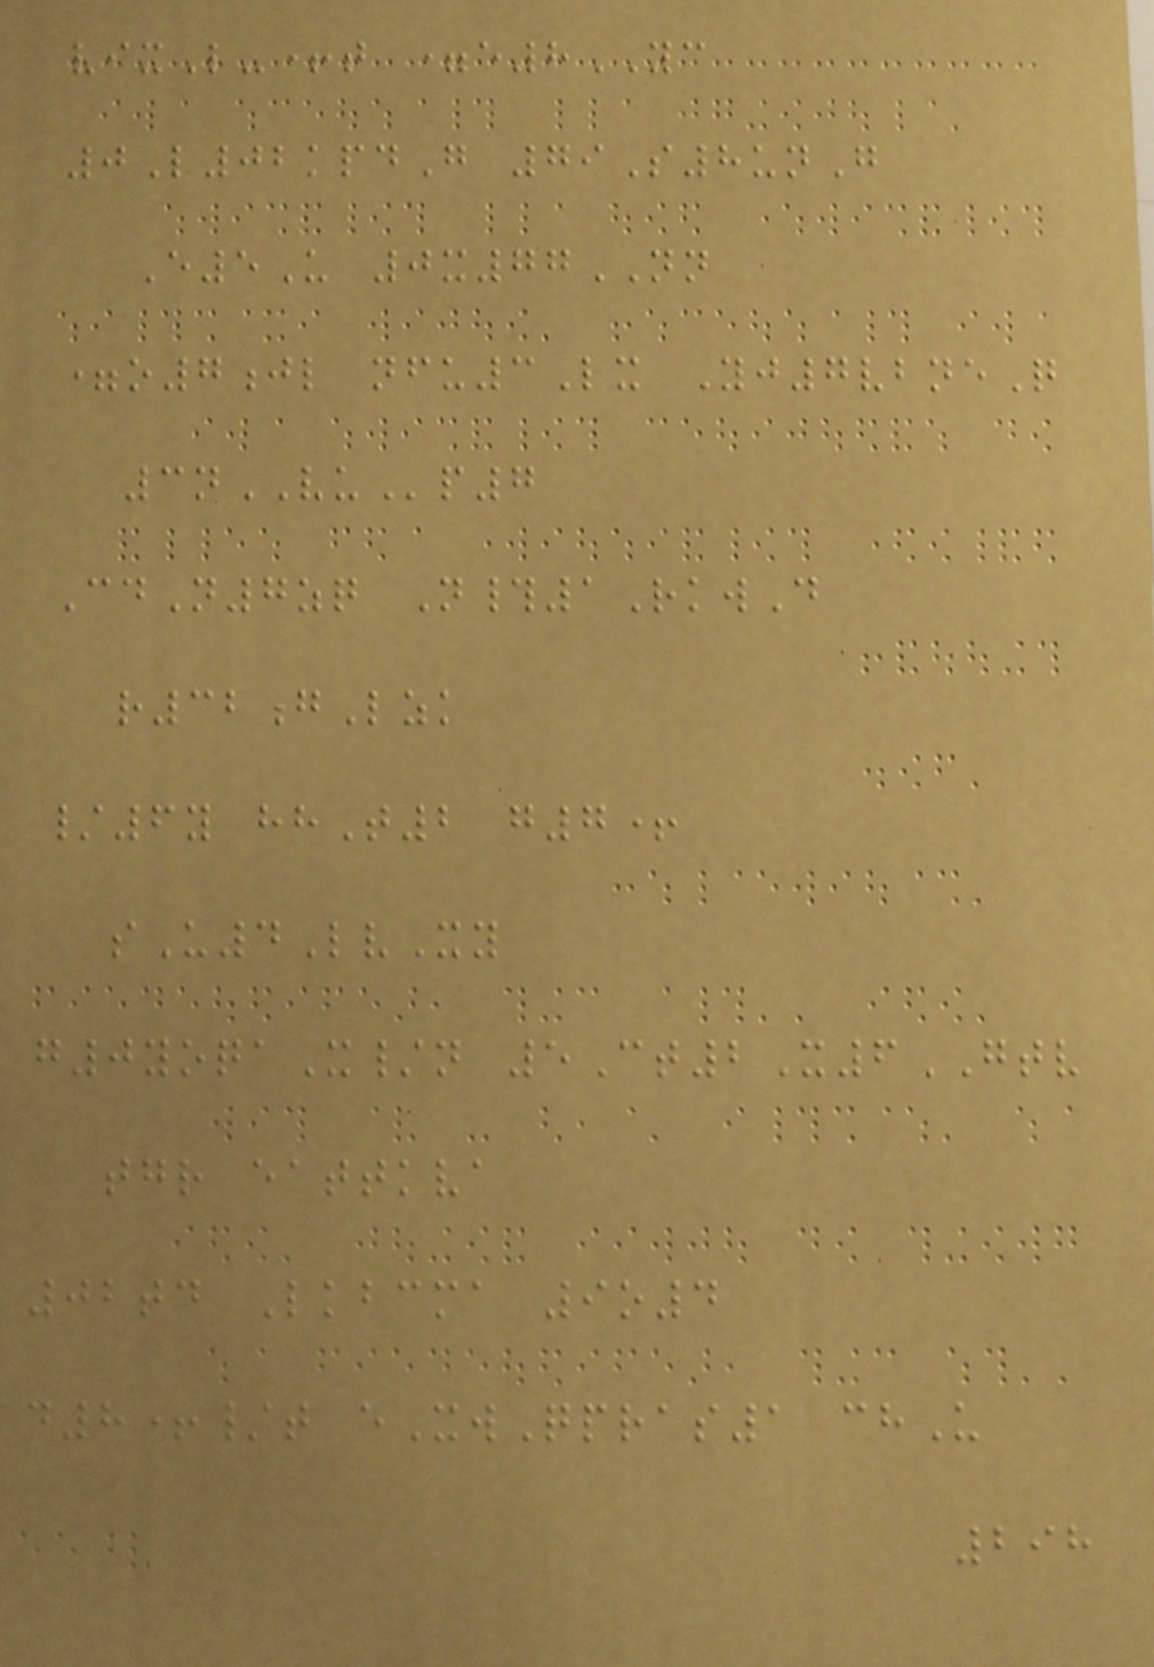vixL-+t =e8YC
0L02kpdG 79S8unG
E5U 0x77NN
=o7jl nfu3Lx Yj7vbneQ
3nVUp7
CdN7zq N#1RkwD
r32gLzk
/6y hhT2 g7+
sU4LvXy
g0yoqaX/n 5Ct2X6GTV
tgr eattkva
02td Lkbcma 9o4
d8+/t eXwQpras1 chU
298
